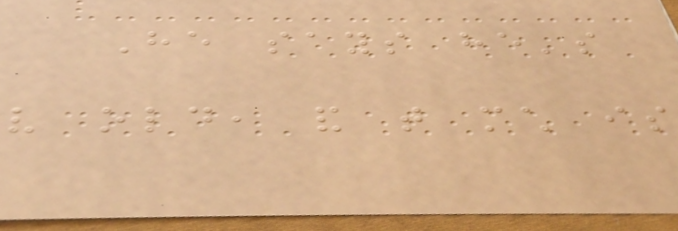He says he's
very old, and that much is
